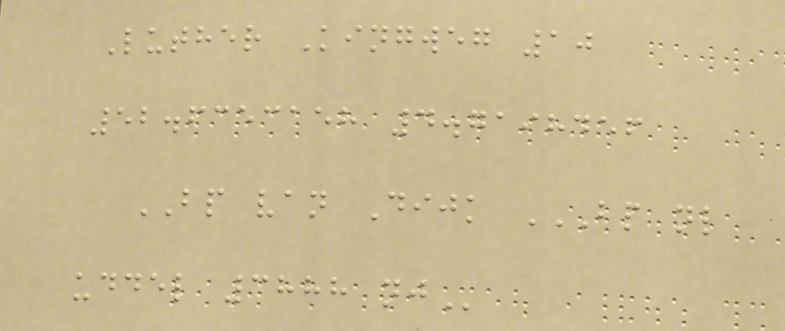Luther Kingweg 10
52.6353158 4.7198456
BP van Dijk BP NL
UDDEL 3888 NJ
